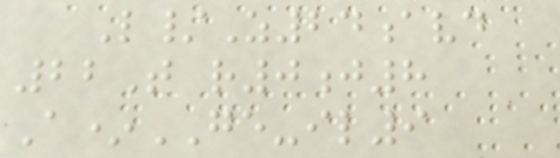L/Z24avd
22T r0j8
A*GE-il9
